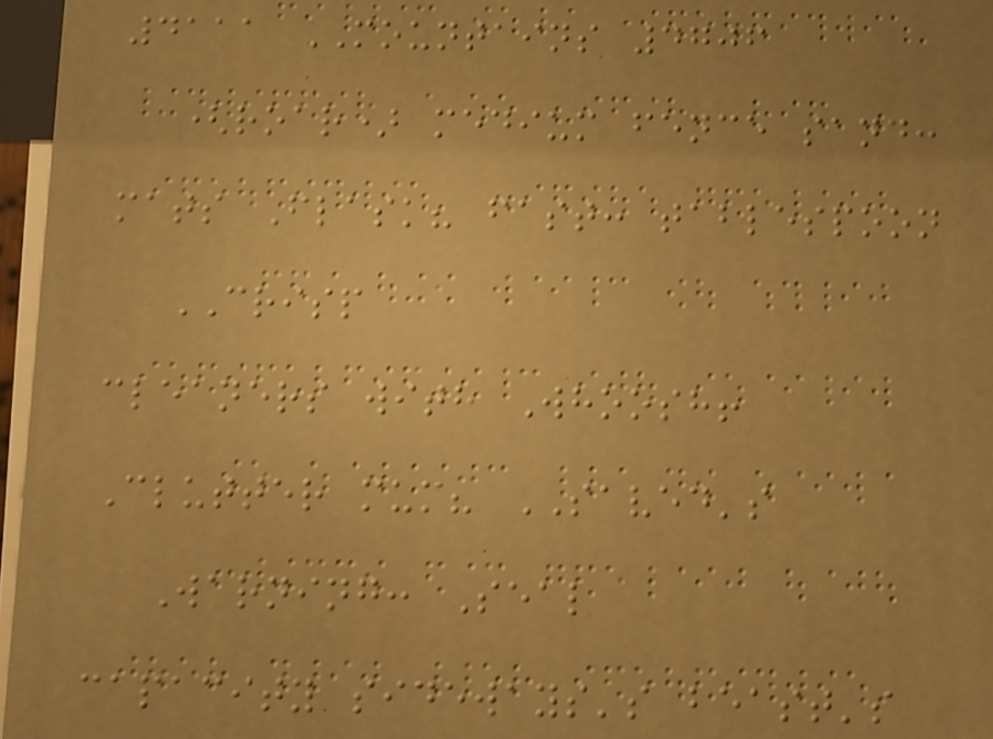4111 MOUNTAINS 4706
(roar) medium fence sand:
mats Flask? fast: tablespoon
CRISP
cleaners with Whoosh!
Clutter mum? SAVED's
Warning: Seal
capacity sideways's beast's
